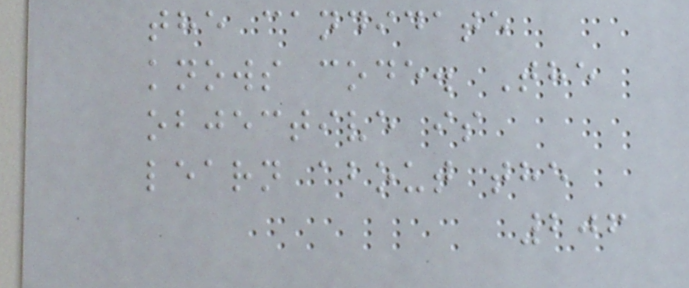the candidate
knows code. The
objective is
learn about the
206
